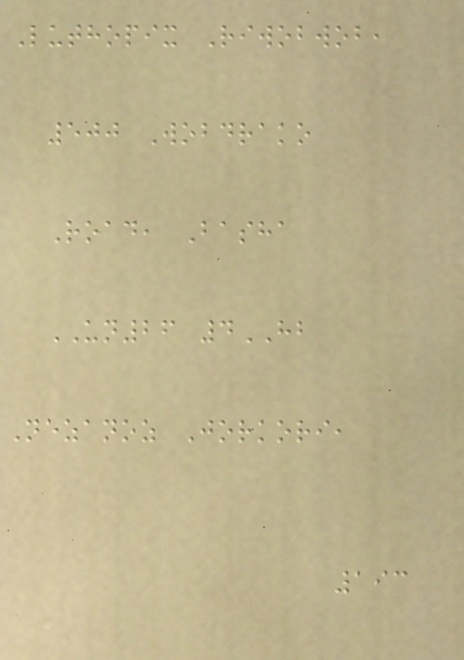Luthopix Riwobwob,
500 Wobdrako
Road, Basha
UN26 4HB
Nezanoz Jorkori,
193
